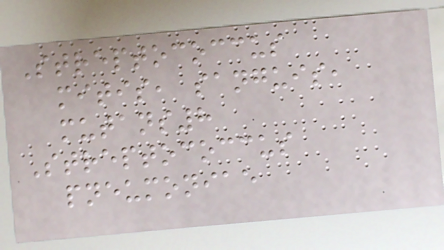Streptococcus
mitis, sanguis,
mutans8
Streptococcus
pneumoniae
